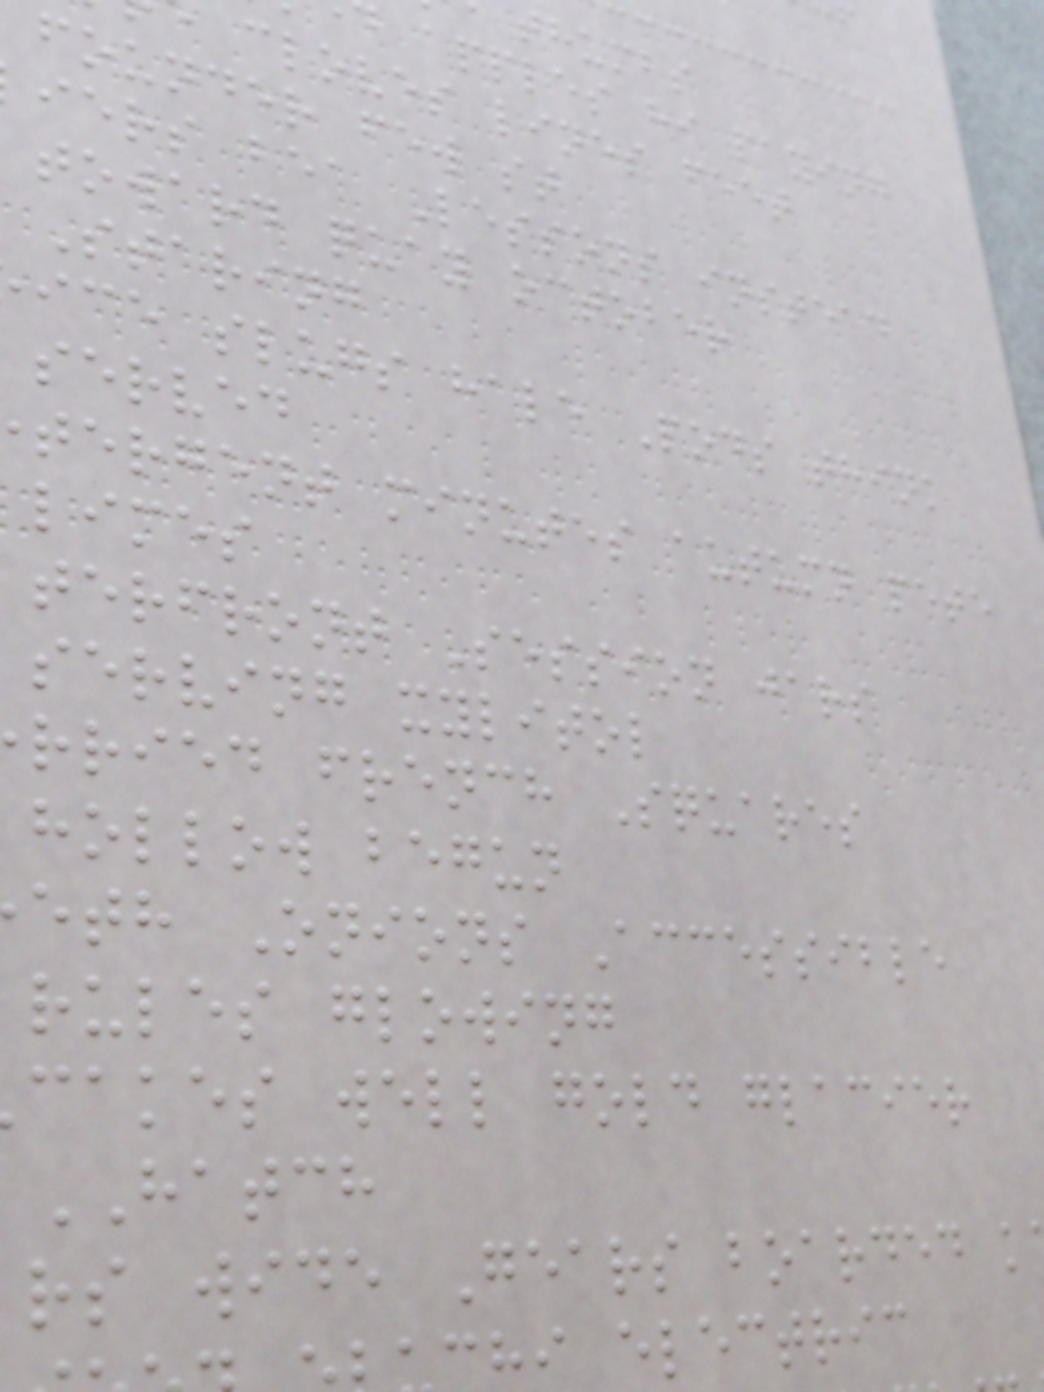thumbs
apples hi paying
cloves lines feet
founder few st
iers bea Lessons instead
toward quay october
Staring
ice slugs hale Pods think
served
tergent minutes autumn pete
limes
terfront Session jars
serving xylitol
rried french Squares
hollow begun
eth Onions Accessible
rules glowing
cakes well gold glacier
HATCH
rs wide Gears boarded k
i electric
